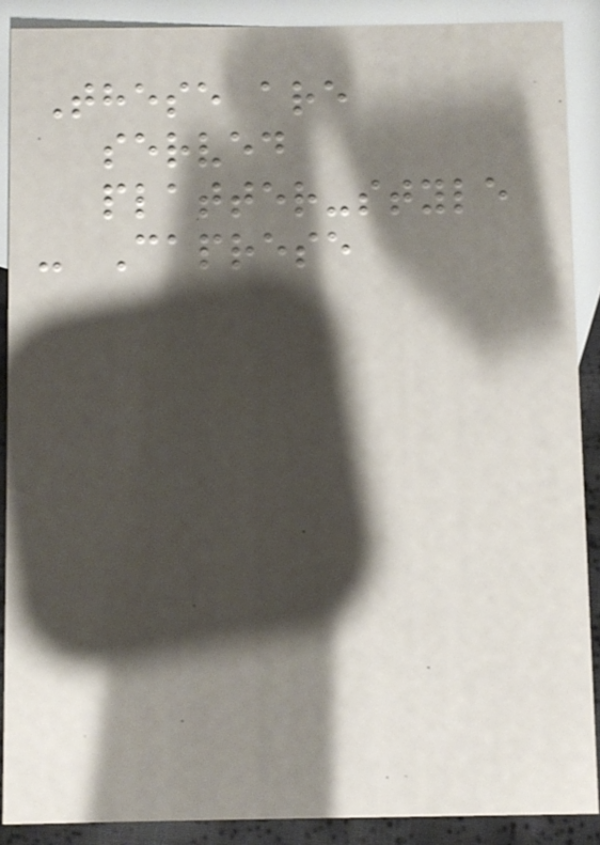These are
served
platter-style
- Caprese
